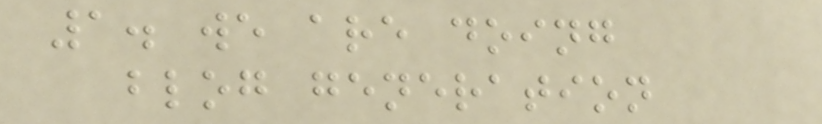1. we are doing
blog generation
